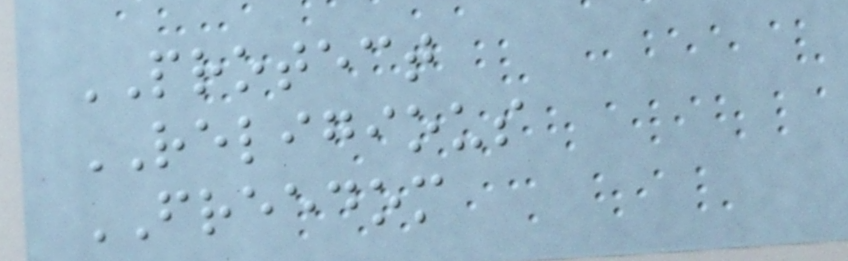PROTECT
RELIGIOUS
FREEDOM
